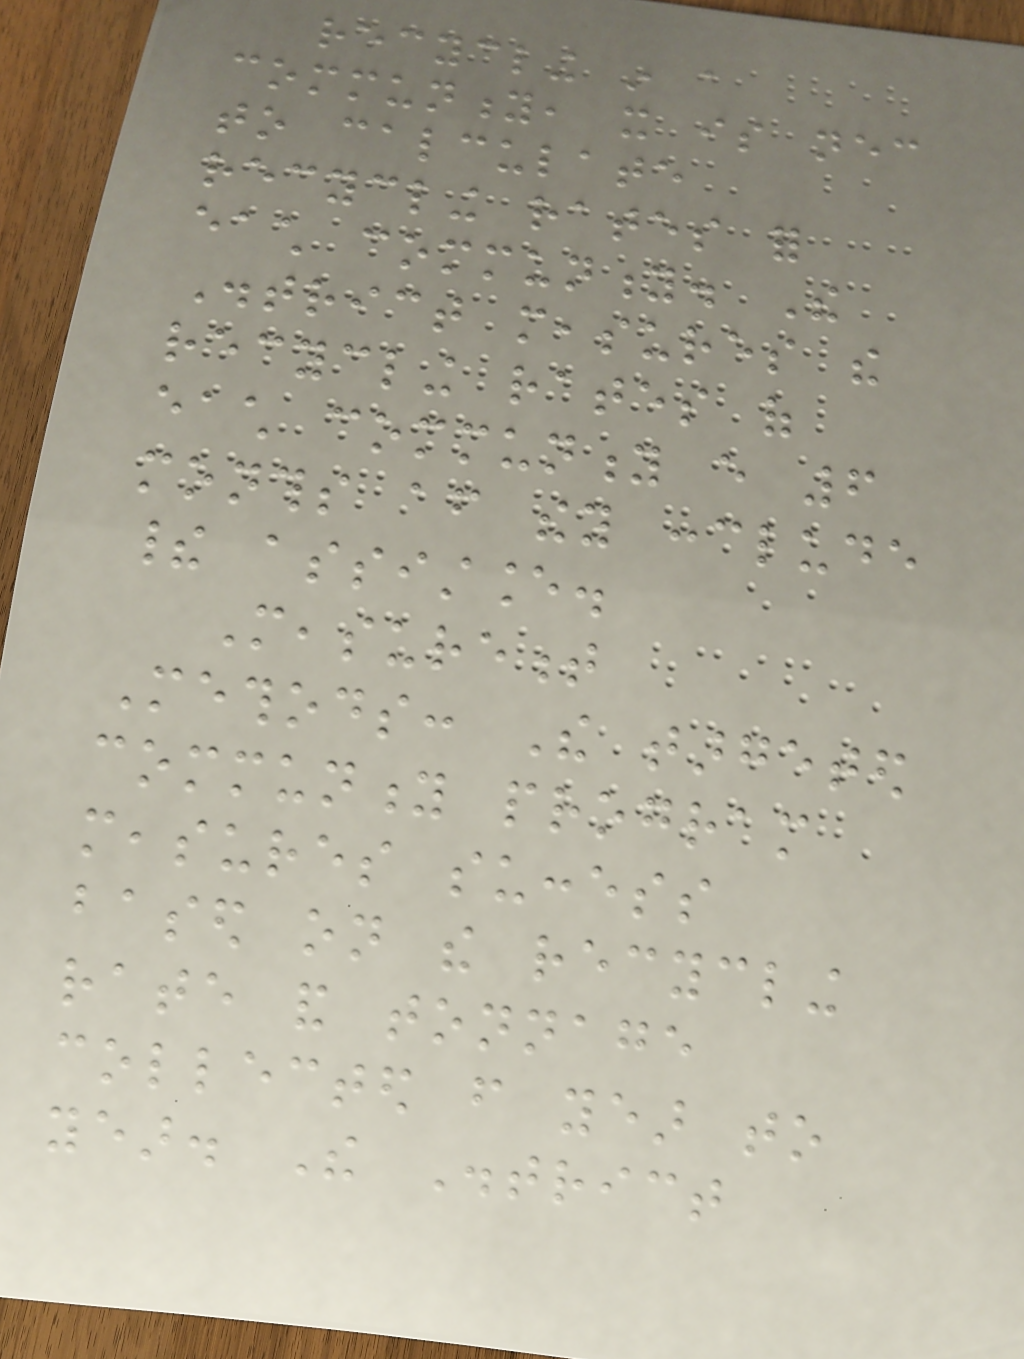recycling in a
community, it is necessary
to calculate
recycling rates for
each community. The
District measures the
recycling rates of
each community every 6
months after they conclude
their assistance.
Measurement
Methods: The targeted
community program
measures success
based on the recycling
rate and tonnage
collected from year to
year. The District
